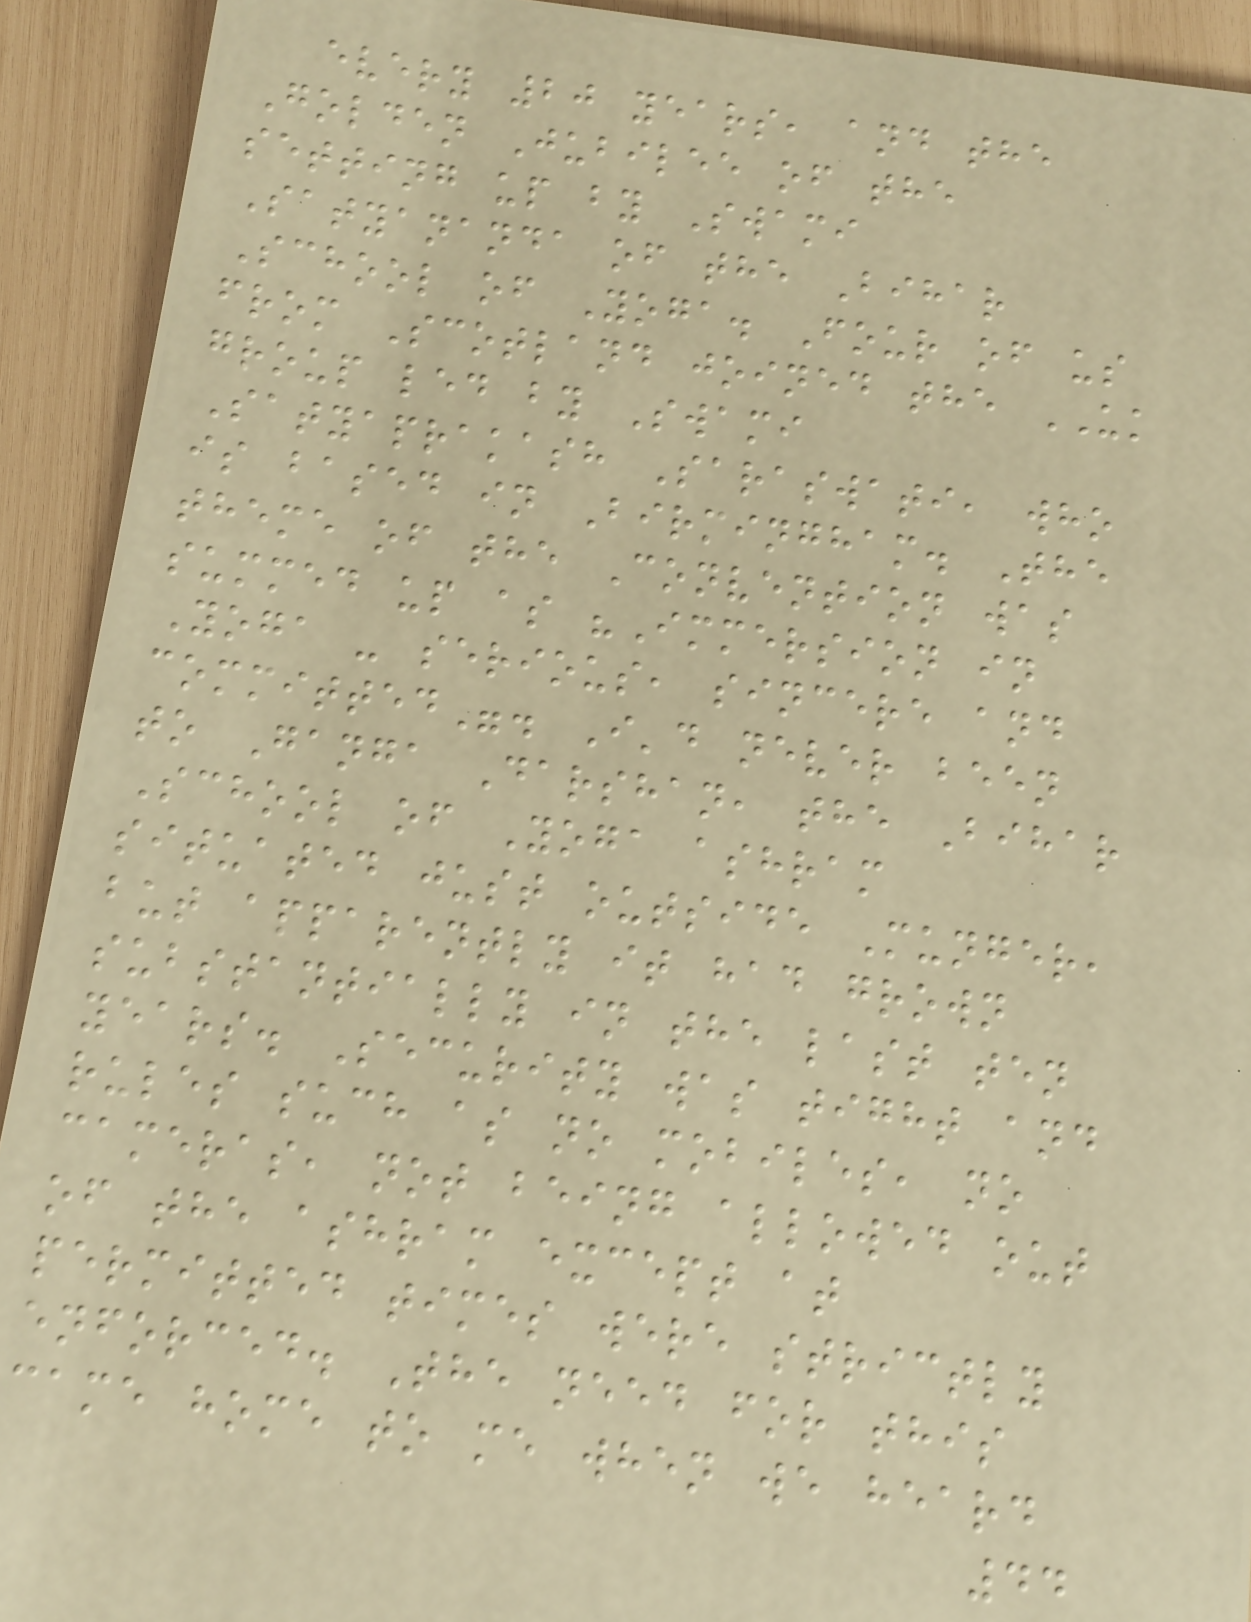every 20 years, and the
Golden Jubilee of the
setting up by Swami
Satyananda of the Bihar
School of Yoga. Four of us
from Scotland joined the UK
group led by Swami
Satyaprakash Saraswati, who
is based in Birmingham. The
theme of the Convention was
summed up as "Immersion in
Yoga - serious, sincere and
committed". I'd never been
to Ganga Darshan, the Bihar
School of Yoga ashram
situated just outside Munger,
but apparently it had grown
substantially in the last ten
years. Security was tight and
rules such as no mobiles, no
cameras, not being allowed out
of the ashram except at
permitted times were strictly
enforced. The need for this
came home to me when we heard
44
